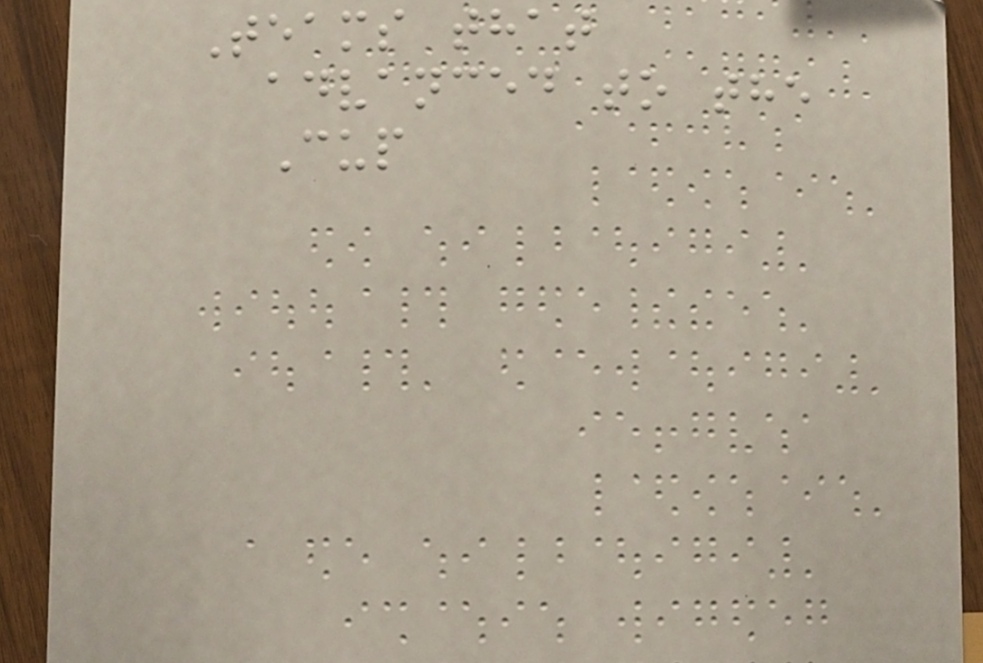Teams that
advanced to the
Cup
